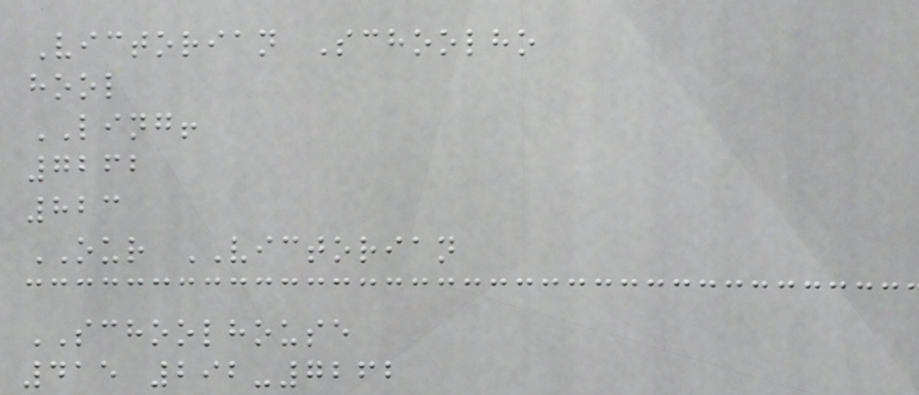Victorian Schoolho
hool
LING!
7262
823
OUR VICTORIAN
SCHOOLHOUSE
415 292-7262
